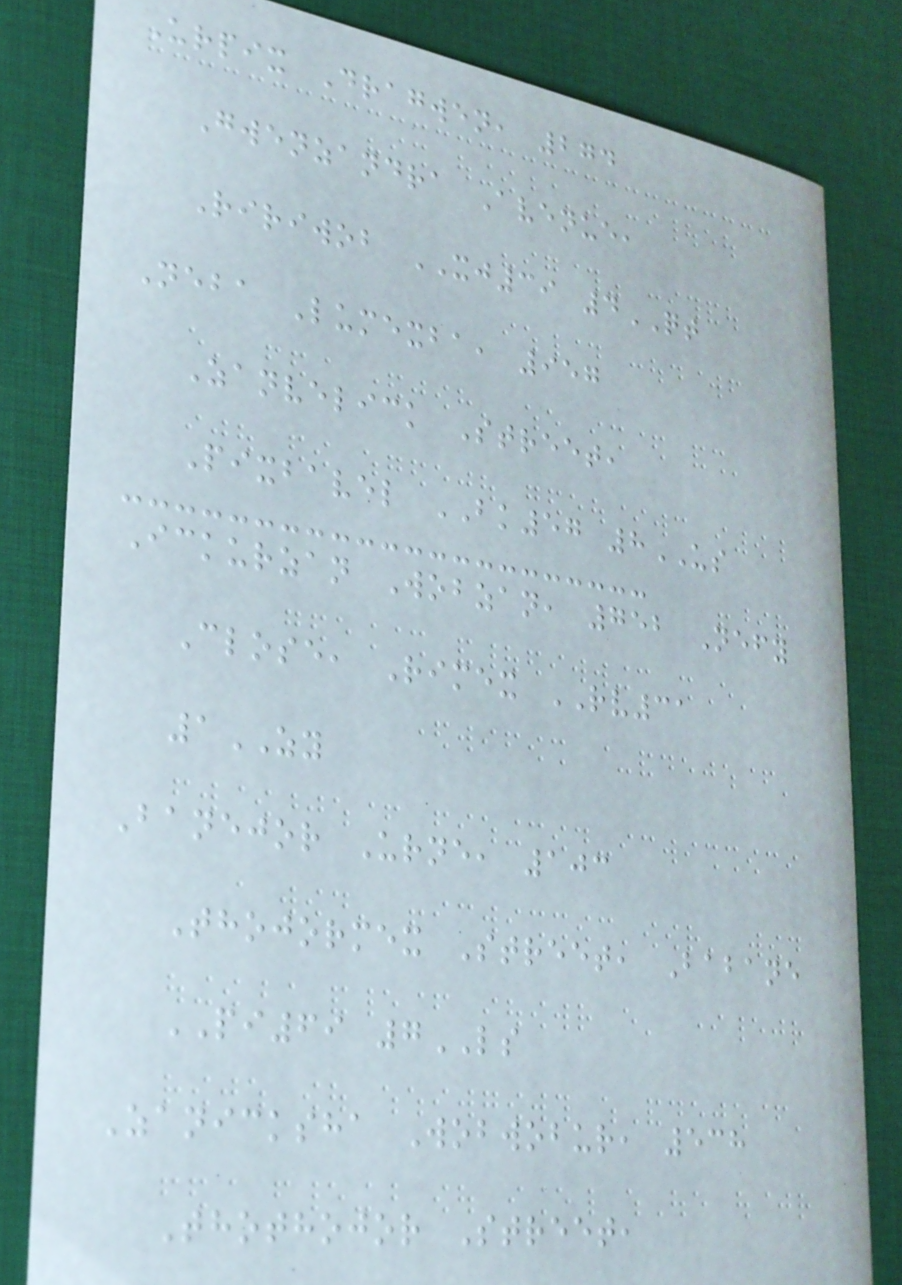Urpix Dragwen, 274
Gwenzandra Avenue,
Ririwob XJ39 4QT
Neba Lumexba, 957
Zanvelick Street,
Pixbavel BK57 8US
Ickurzan Wobzan, 752 Nefy
Close, Rimex RV31
1ZY
Banejor Urne, 103
Thojormex Street, Babane
PI69 7LS
Zanicksha Wobwobur, 538
Thothojor Street,
